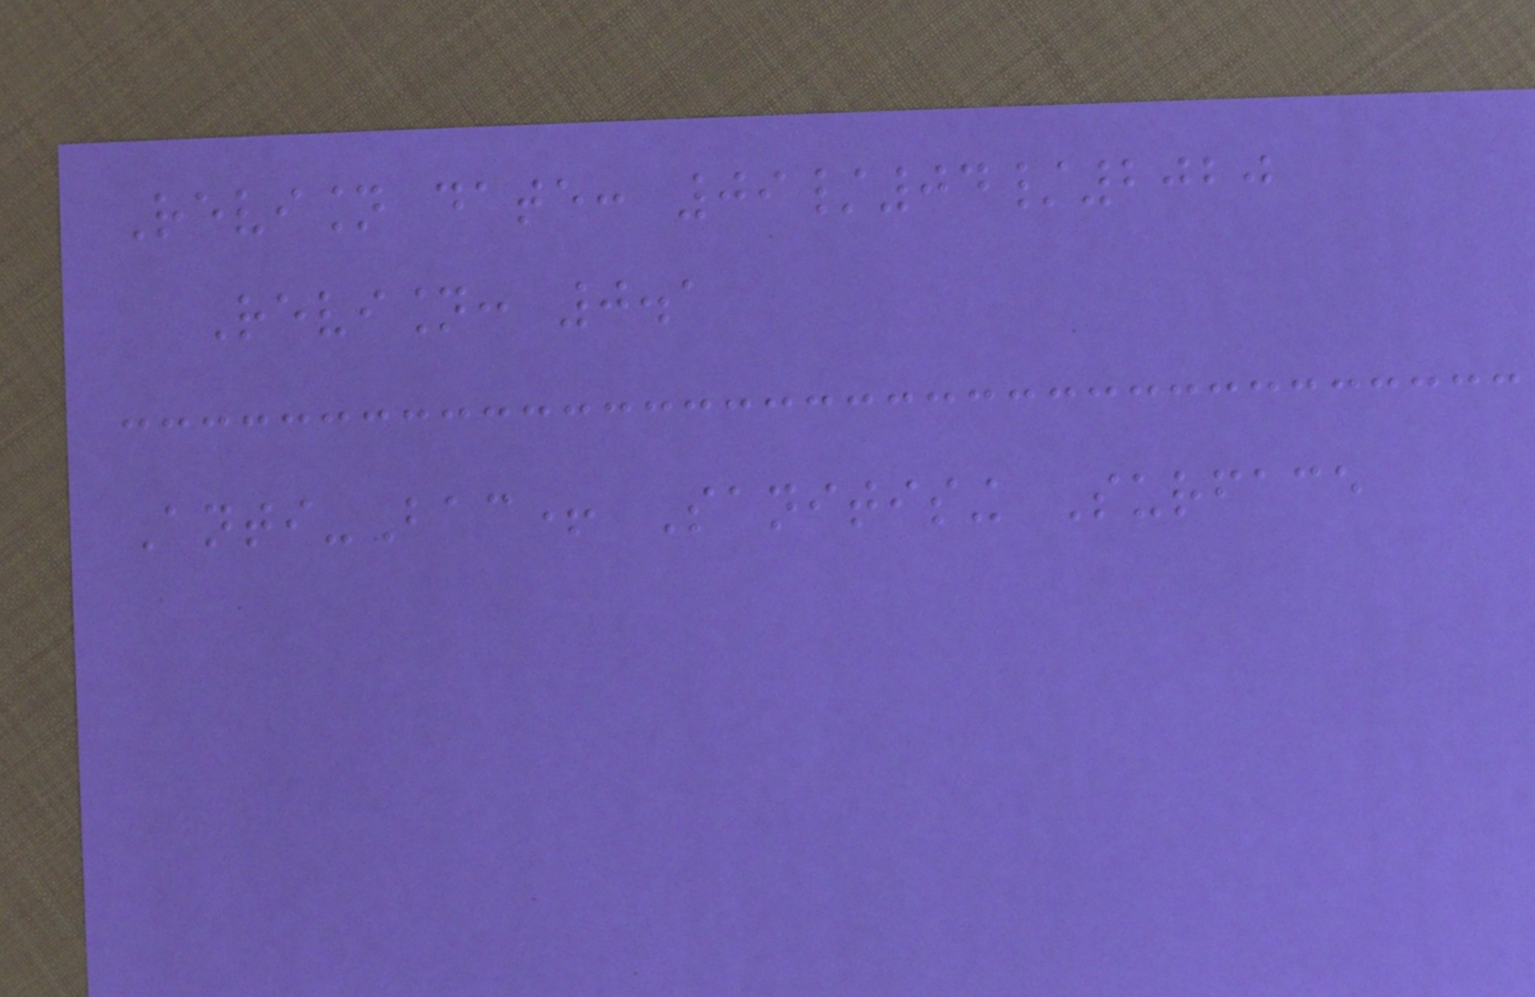Revision date: 09/04/2020
Revision: 0.1
Anti-Bac+ Sanitising Surface
